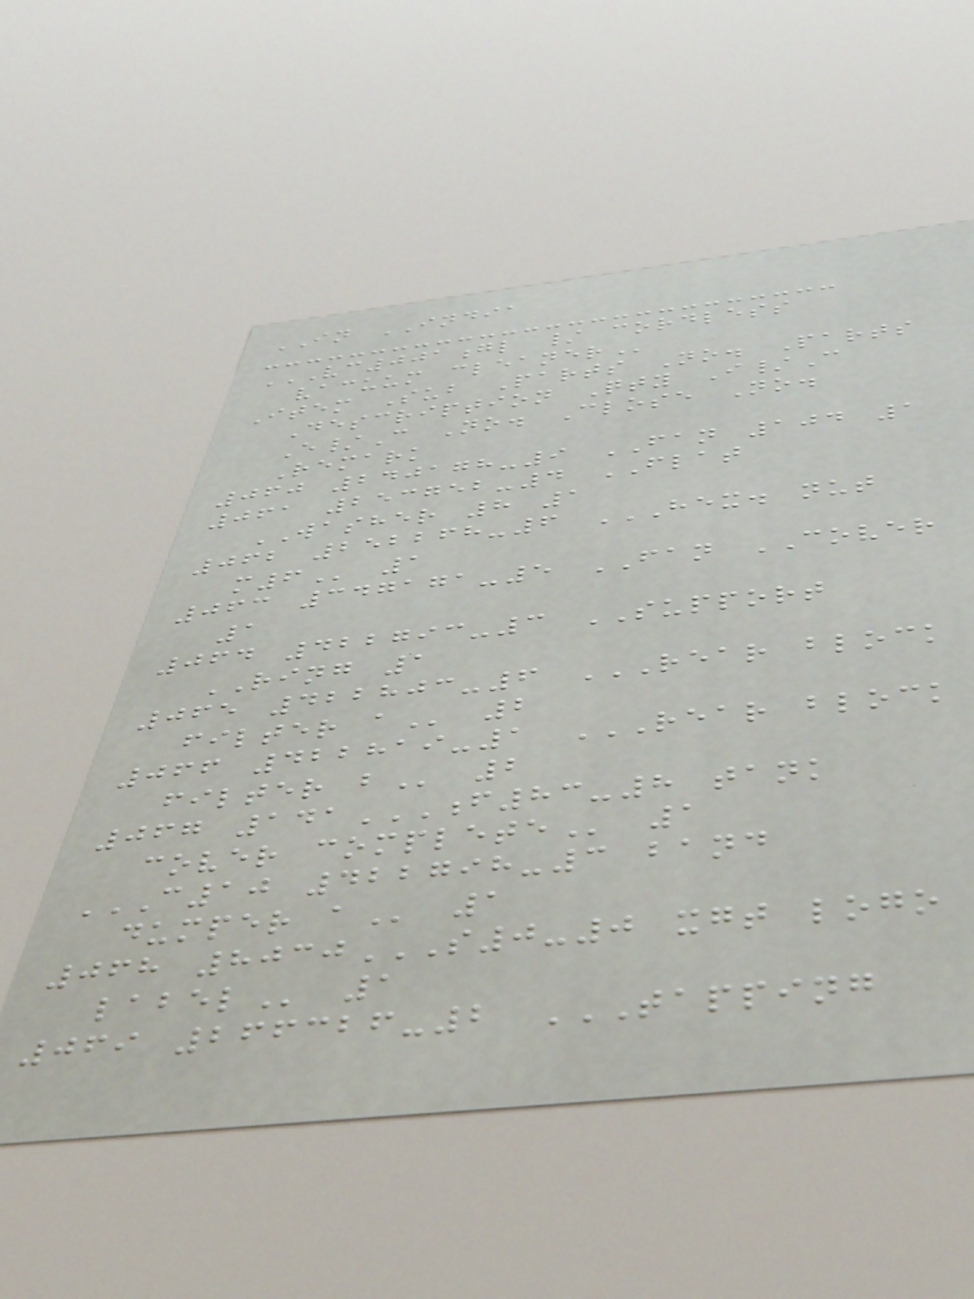IN INDIA
VC001GL / CORDLESS
VACUUM CLEANER
Item Sub Parts No. Parts
Description Qty I/C
E/C No. Close No.
Remark
060 240178-9 FAN 104 1
061 253752-4 FLAT
WASHER 8 1
062 252268-6 HEX. NUT
M6 1
063 347171-5 FAN COVER
1
064 422793-3 SUPPORT
RING 1
065 422803-6 REAR BLOCK
FILTER A 2
066 422819-1 REAR BLOCK
FILTER B 2
067 141F83-8 TANK
COVER COMPLETE 1
C10 422798-3 BAND
DUMPER A 1
068 8030S0-0 XGT LOGO
LABEL 1
069 266326-2 TAPPING
